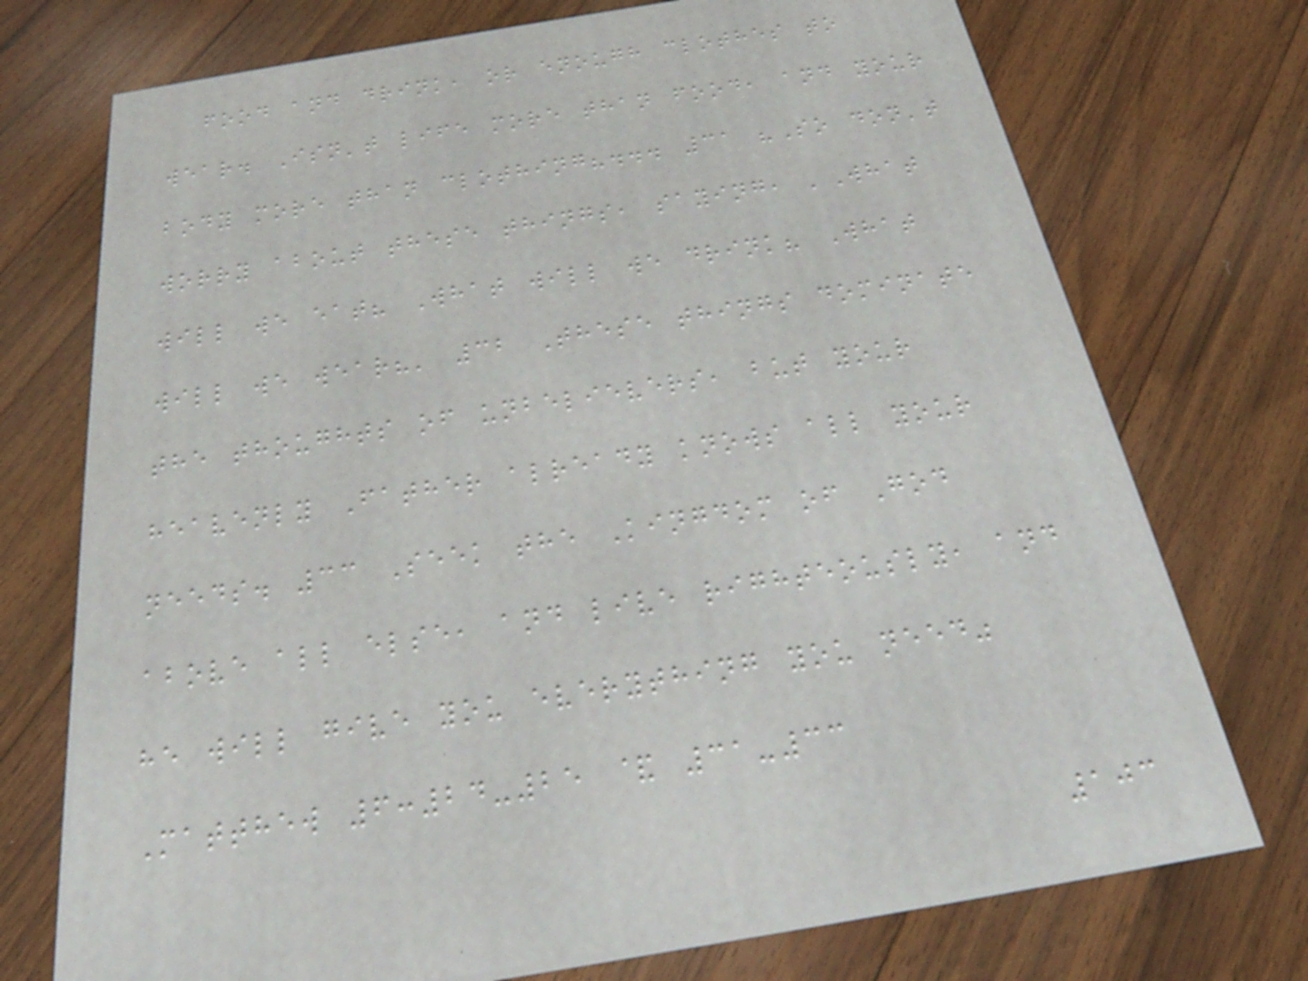food and drink, or enough clothes to
wear. Isn't life more than food, and your
body more than clothing?... 31 "So don't
worry about these things, saying, 'What
will we eat? What will we drink? What
will we wear?' 32 These things dominate
the thoughts of unbelievers, but your
heavenly Father already knows all your
needs. 33 Seek the Kingdom of God
above all else, and live righteously, and
he will give you everything you need"
Matthew 6:24-25 & 31-33
103
